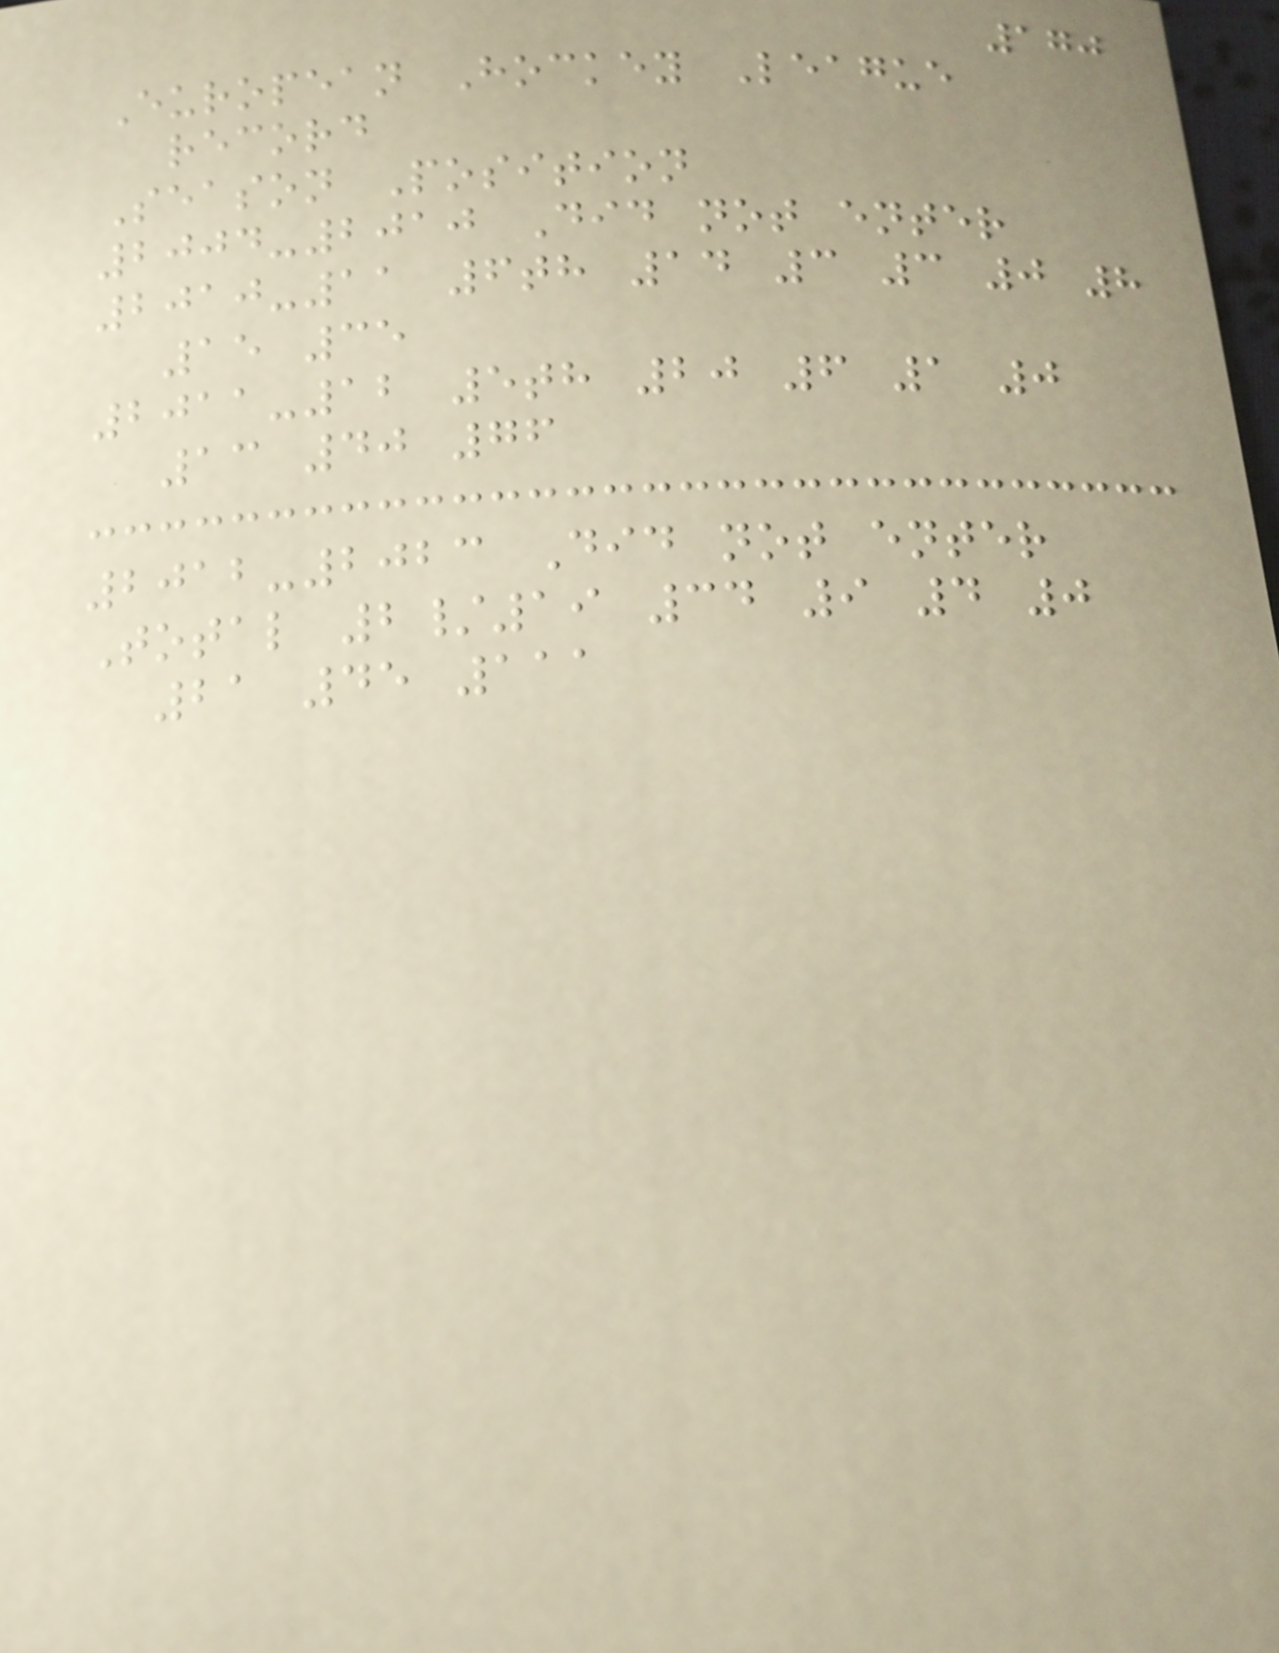170
European Hockey League
record
Season Position
2004-2010 Did not enter
2010-11 6th 14 3 3 0 8
15 35
2011-12 5th 20 6 1 0
13 40 76
2012-2023 Did not enter
Total 2/19 34 9 4 0
21 45 111
